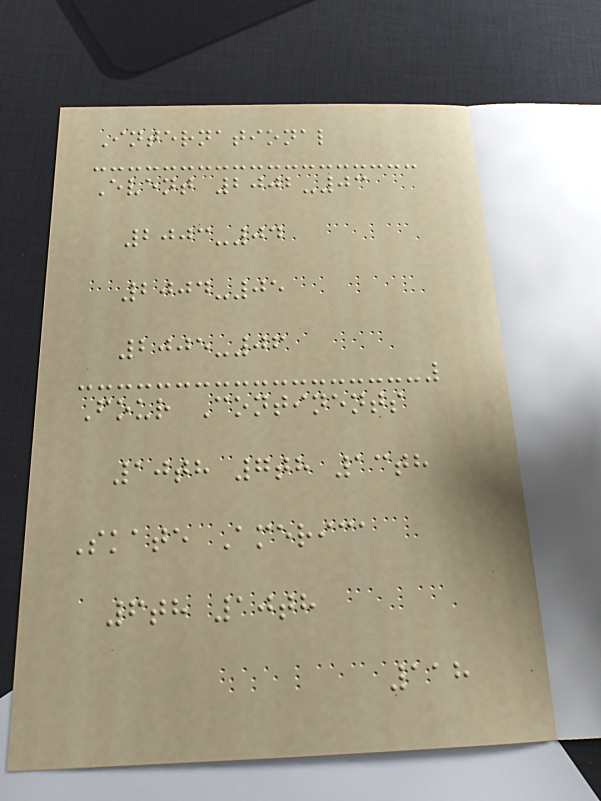International
Event 2002-03
2003-04
2004-05
2005-06
Four Continents
10th 7th 13th
Skate America
6th 10th
118
